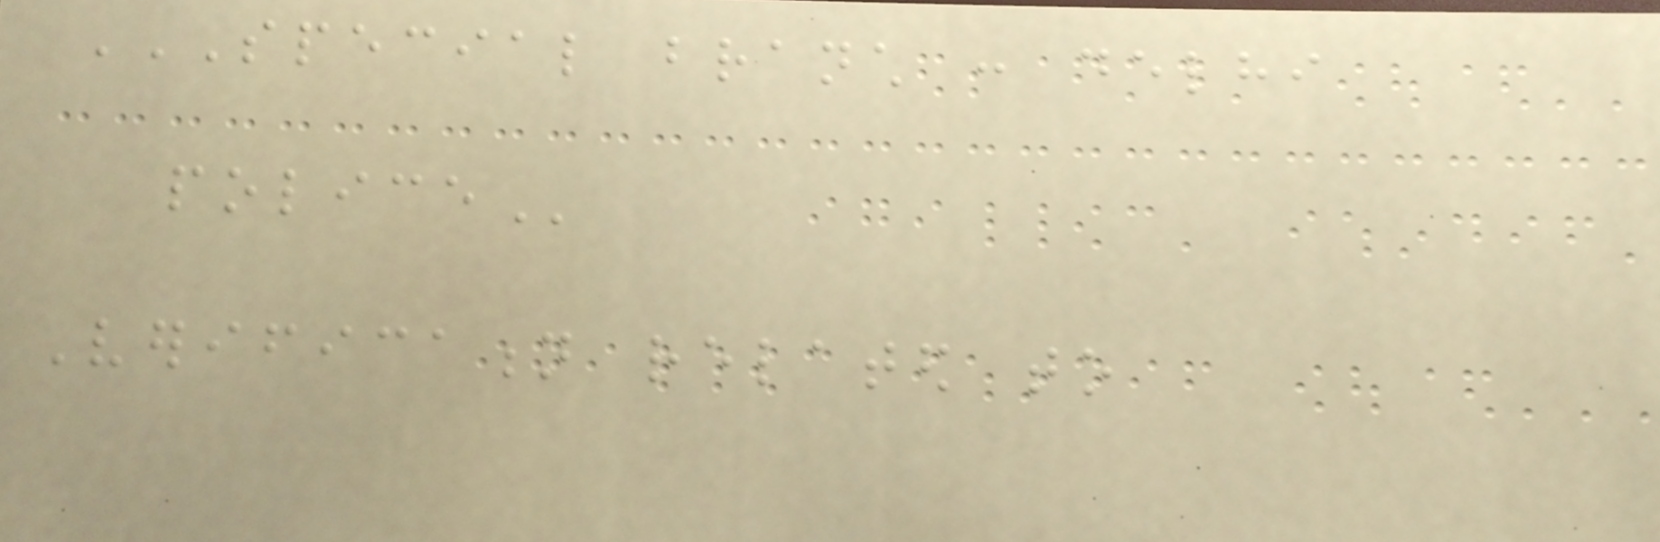SPECIAL BRANCH : DELHI
POLICE
Verification related to
